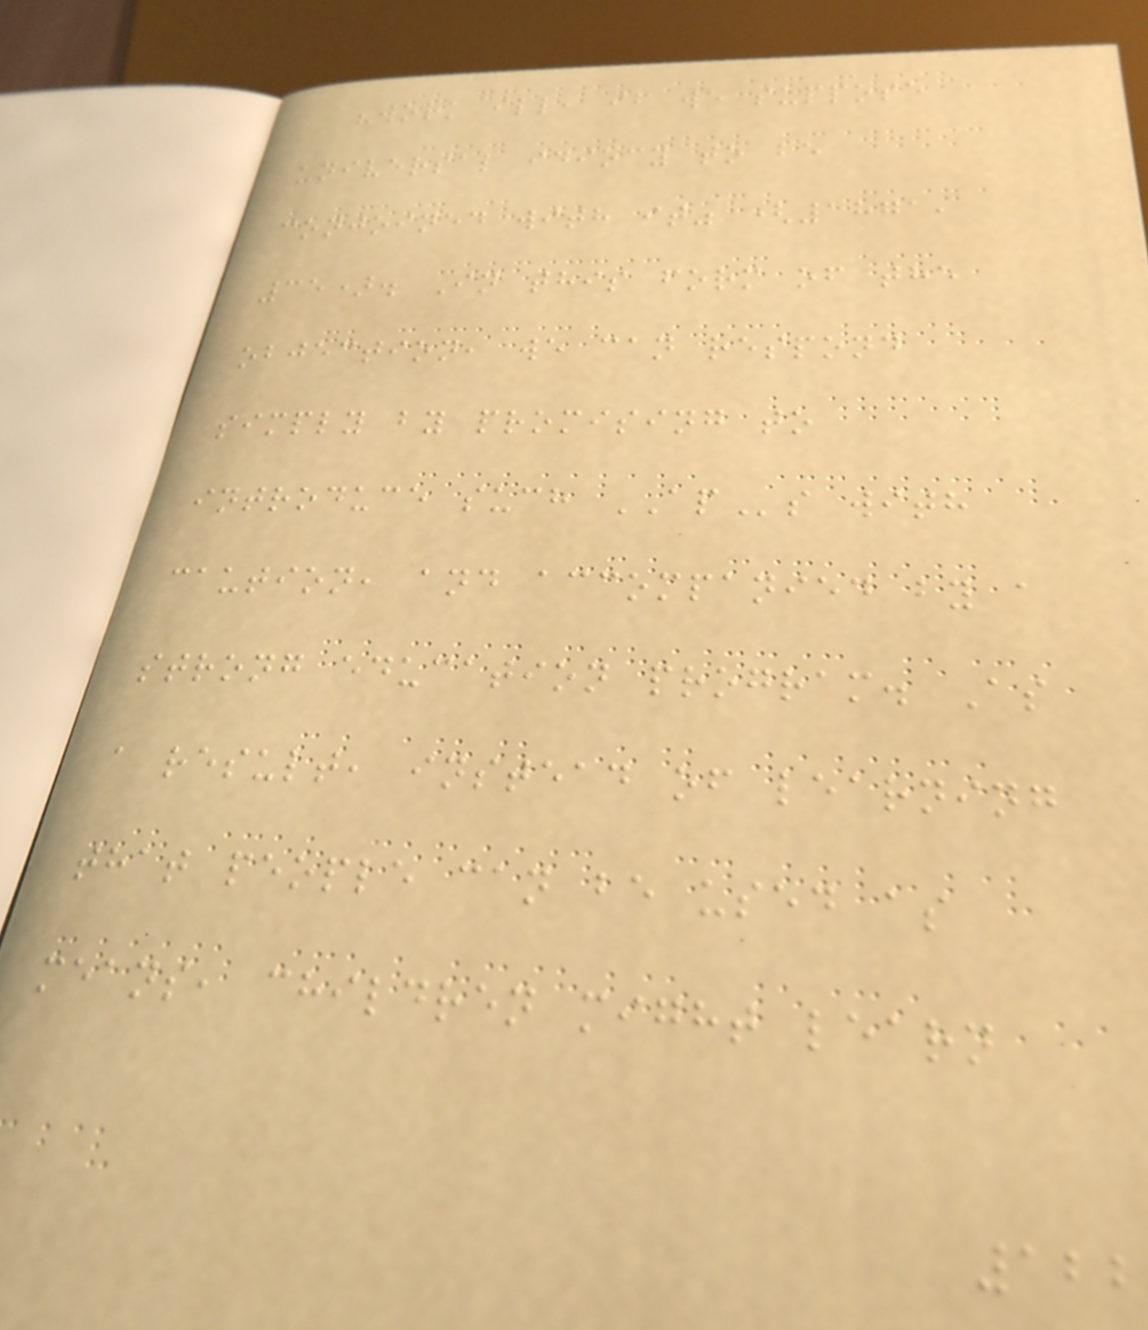"work ill, if we suppose
universal idiocy to be
conjoined with it" (1871,
35). In this form of the
objection, we can respond
simply by promising to
introduce such APs with
caution, and accompanied by a
strong education program. As
a result, instead of learning
that people can be used as
means, children might learn
122
